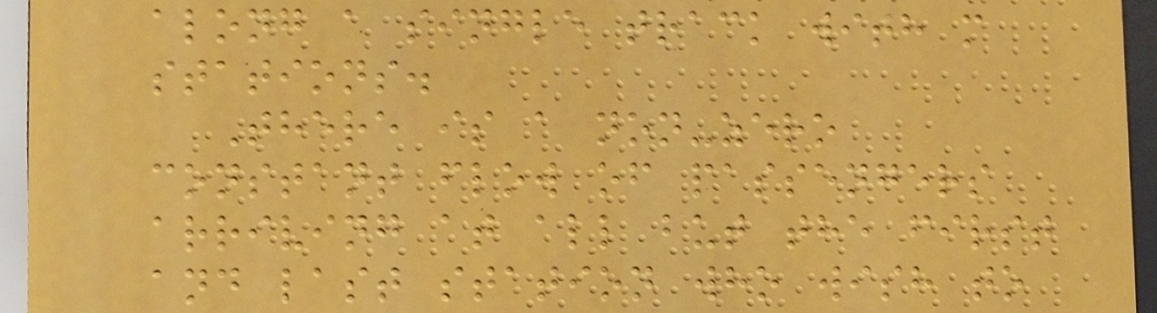along a single track with m
stations.
There is a non-zero
constant flow of passengers
arriving at all but the first
and last station who wish to
